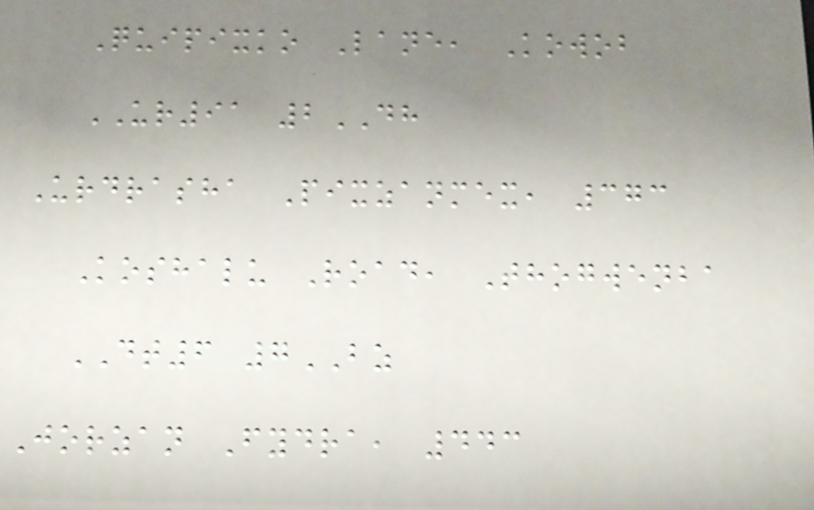Quipixko Lane, Kowob
UR91 2DH
Urdrasha Pixzanmex, 373
Koshalu Road, Thogwenba
DT6 7BZ
Jorzan Fydra, 443
